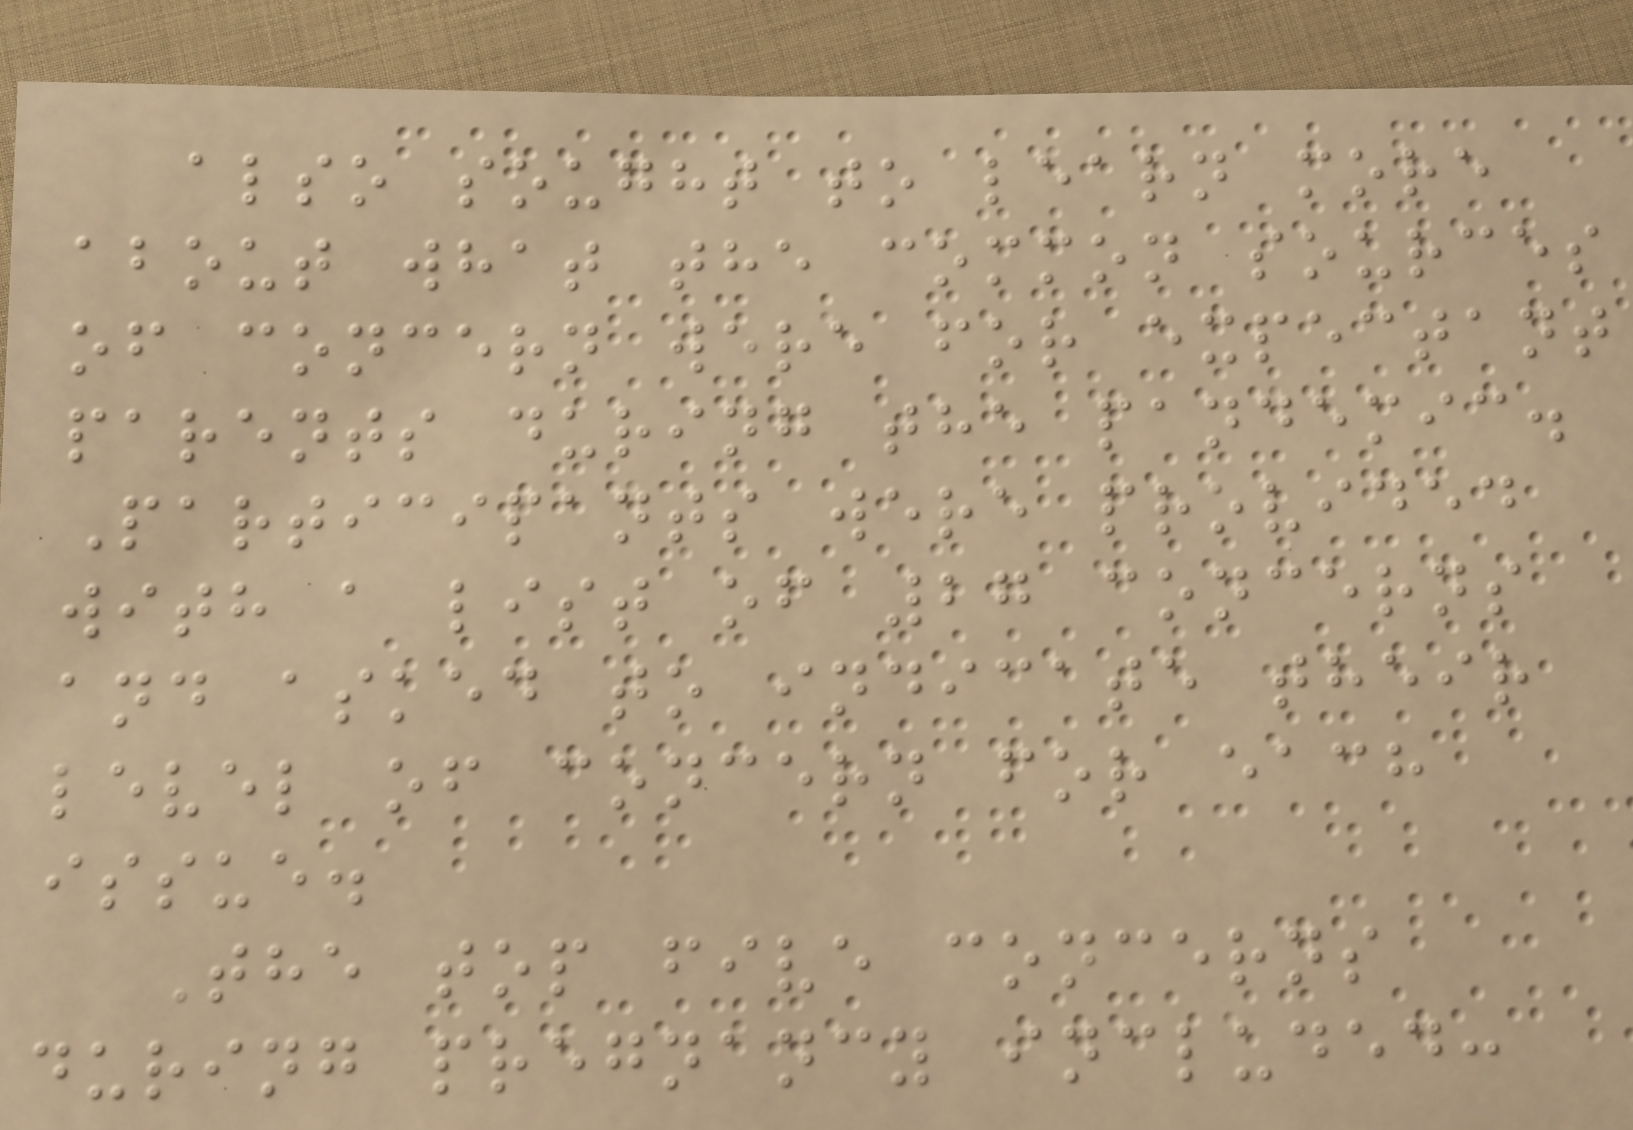also sought to learn more
about what the common sources
of concern were for expectant
parents during the pandemic.
Participants were provided
with a list of 27 concerns
and asked to indicate their
level of concern for each
issue.
The top five concerns
during pregnancy included:
